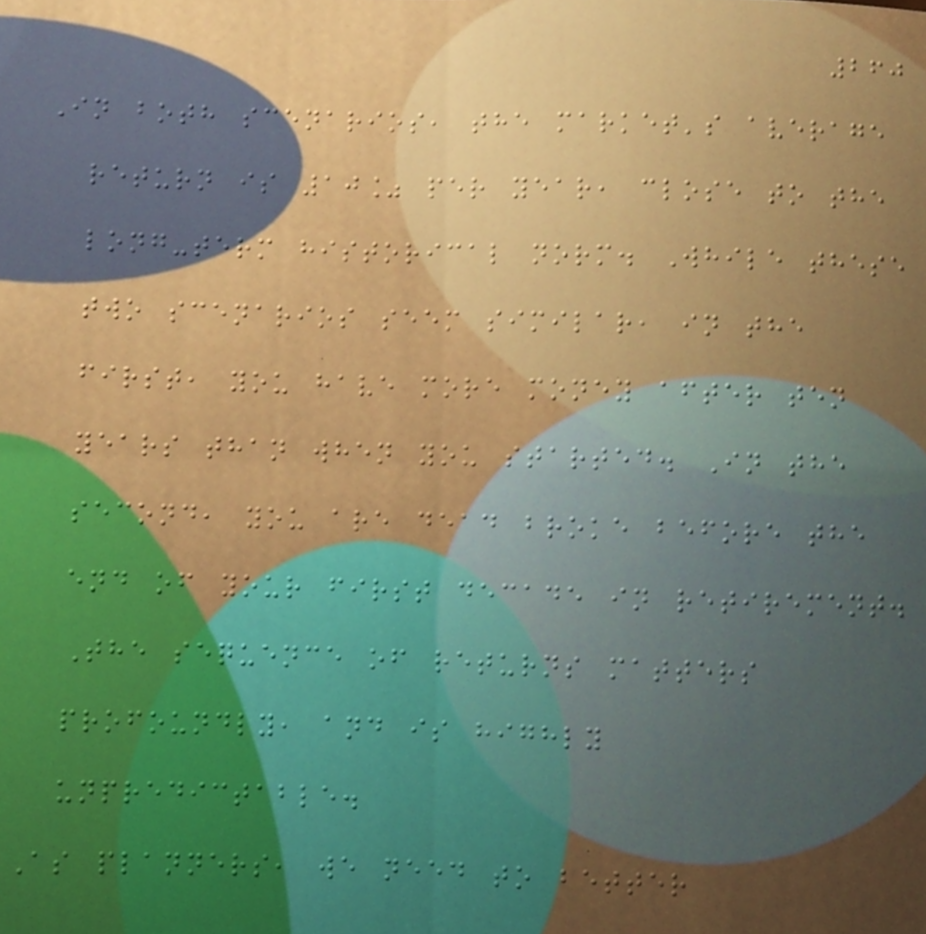260
In both scenarios, the market's average
return is 10% per year, close to the
long-term historical norm. While these
two scenarios seem similar, in the
first, you have more money after ten
years than when you started. In the
second, you are dead broke before the
end of your first decade in retirement.
The sequence of returns matters
profoundly, and is highly
unpredictable.
As planners, we need to better
